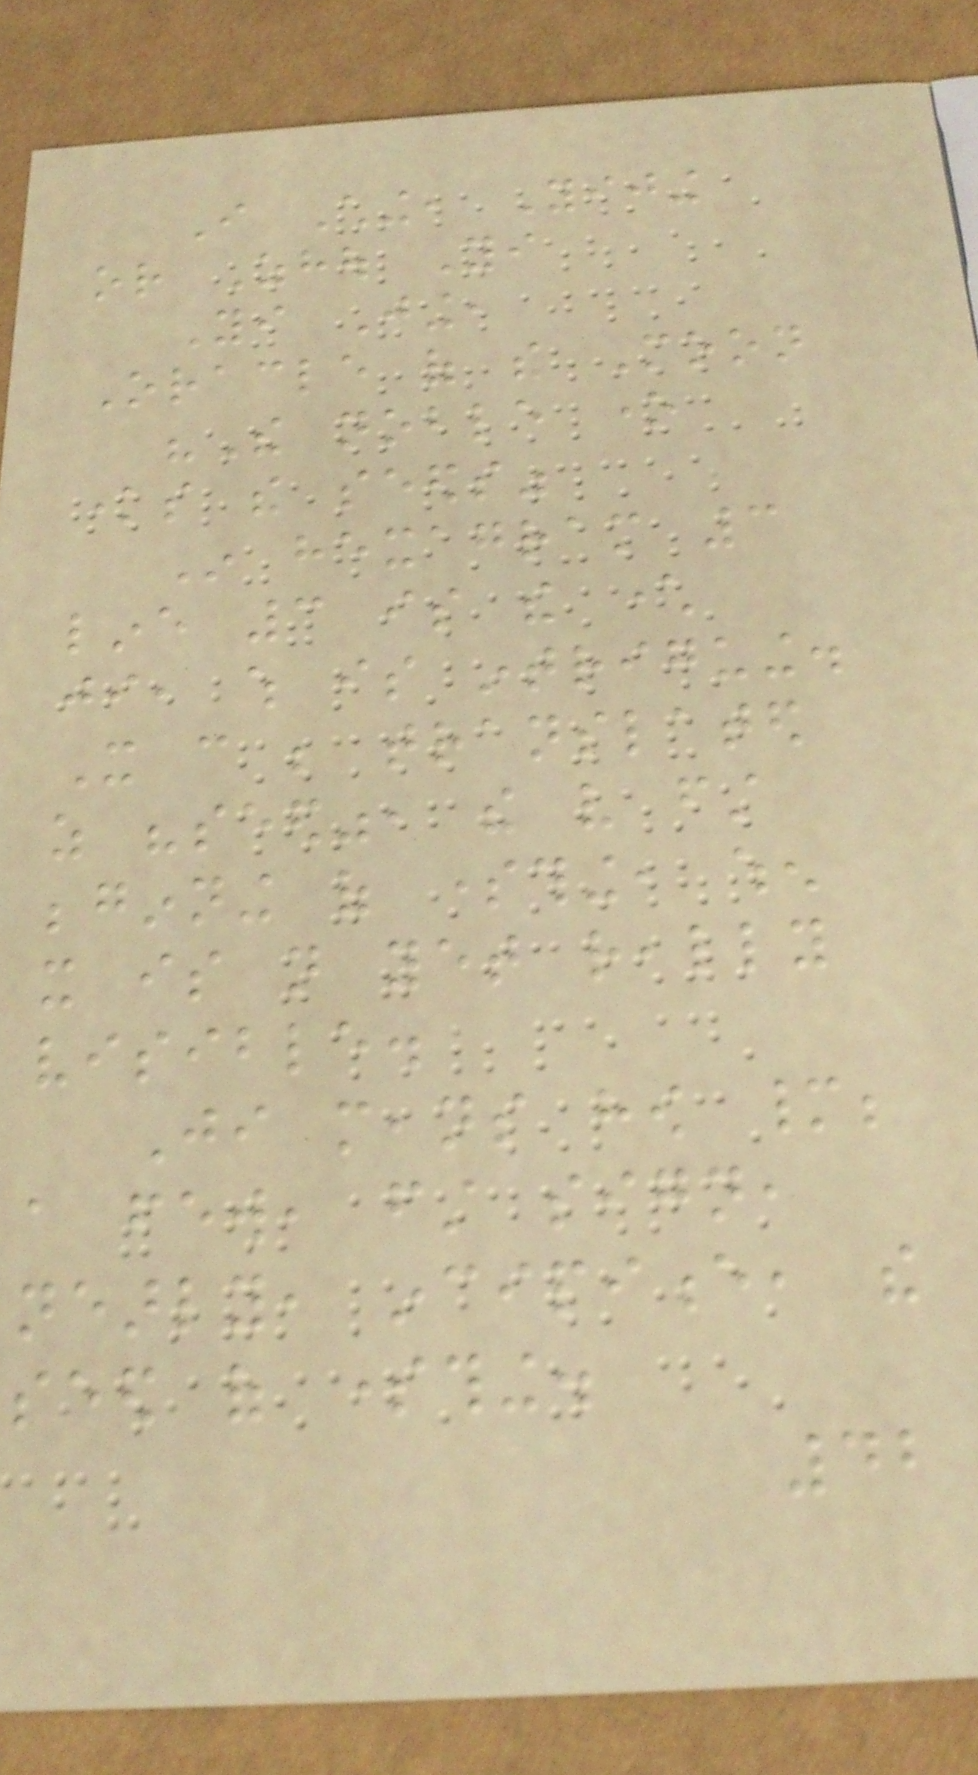I Ching, Yijing
or Zhou Yi
Yi Jing,
Oracle of the Moon
"The noble one
knows the seeds"
In hexagram 3
line 3 is the character
ji, which is intriguing.
It can be translated
as "seed", the very first
beginning of something, when
it is not yet really
visible.
Ji means how many;
a few, first sign,
nearly, incipience, the
seed of something.
42
